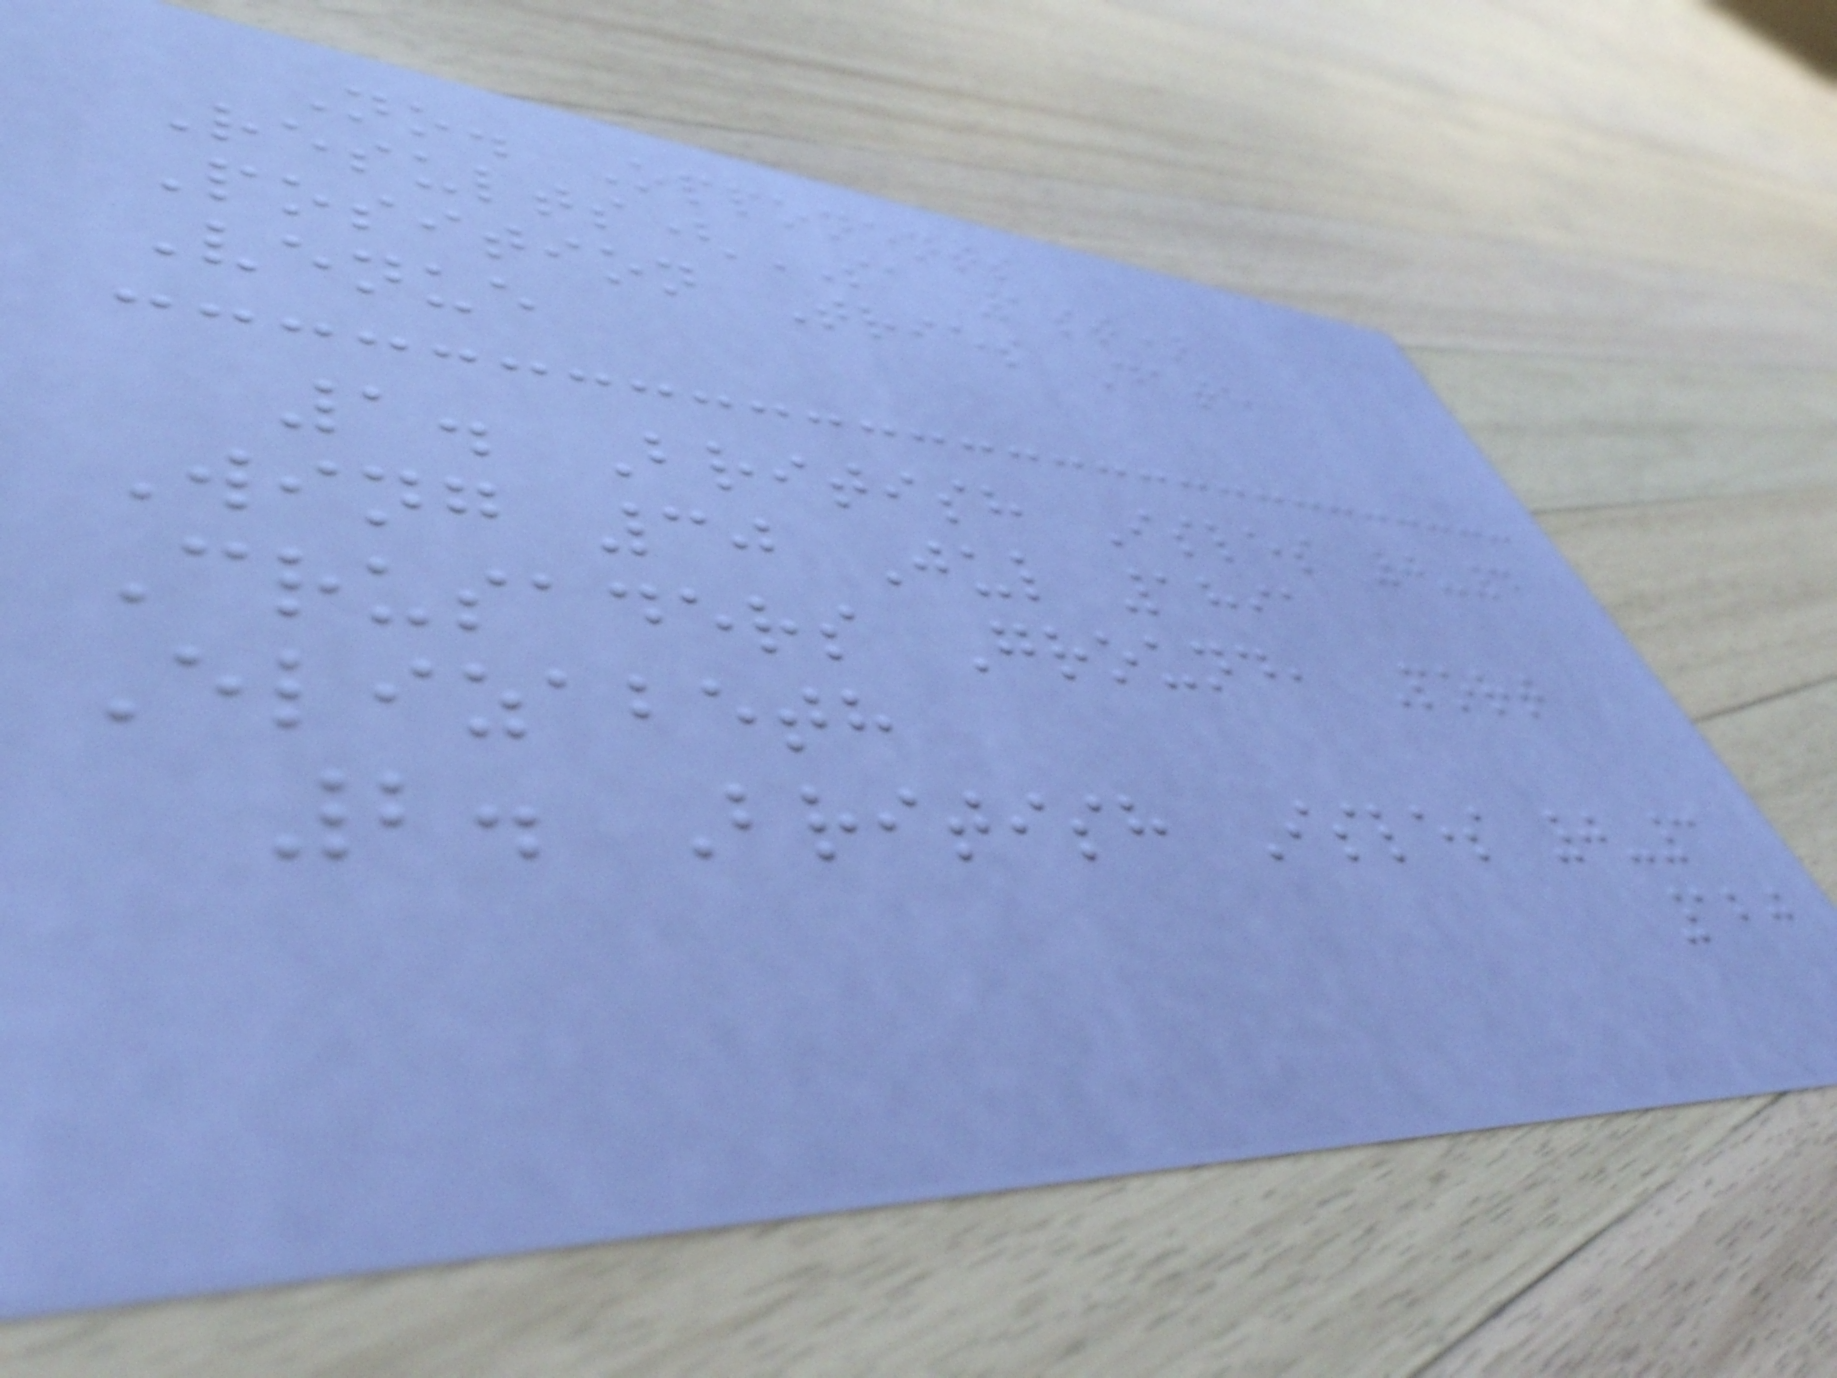No. Opponents
Results(SA 1st)
Position Tries Date
Venue
1. British Isles 0-4
Wing 30 Jul 1891
Crusaders Ground, Port
Elizabeth
2. British Isles 0-3
120
